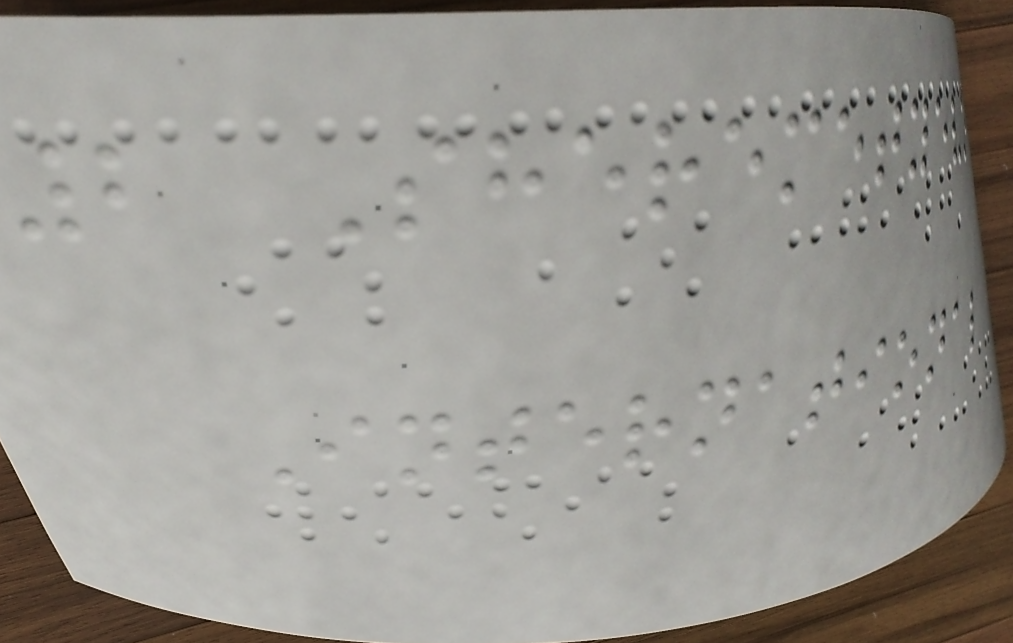2 Sheremetyevo
International
